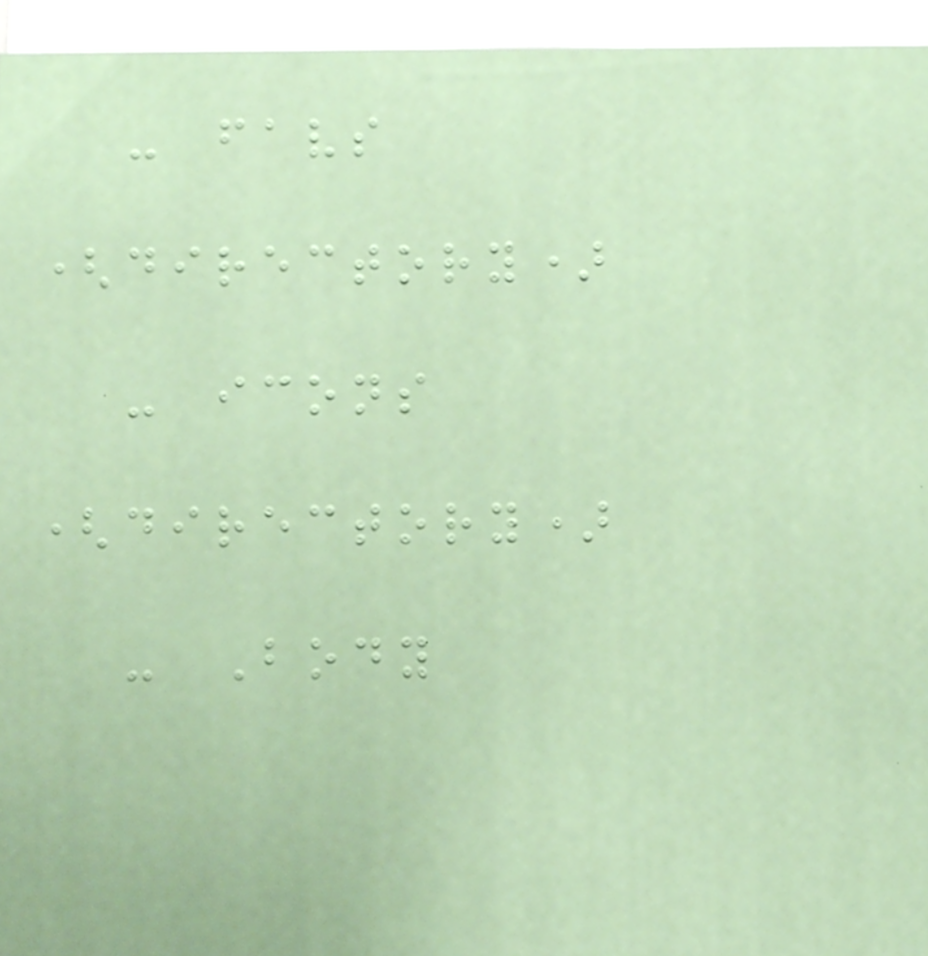- favs
(directory)
- icons
(directory)
- Body
